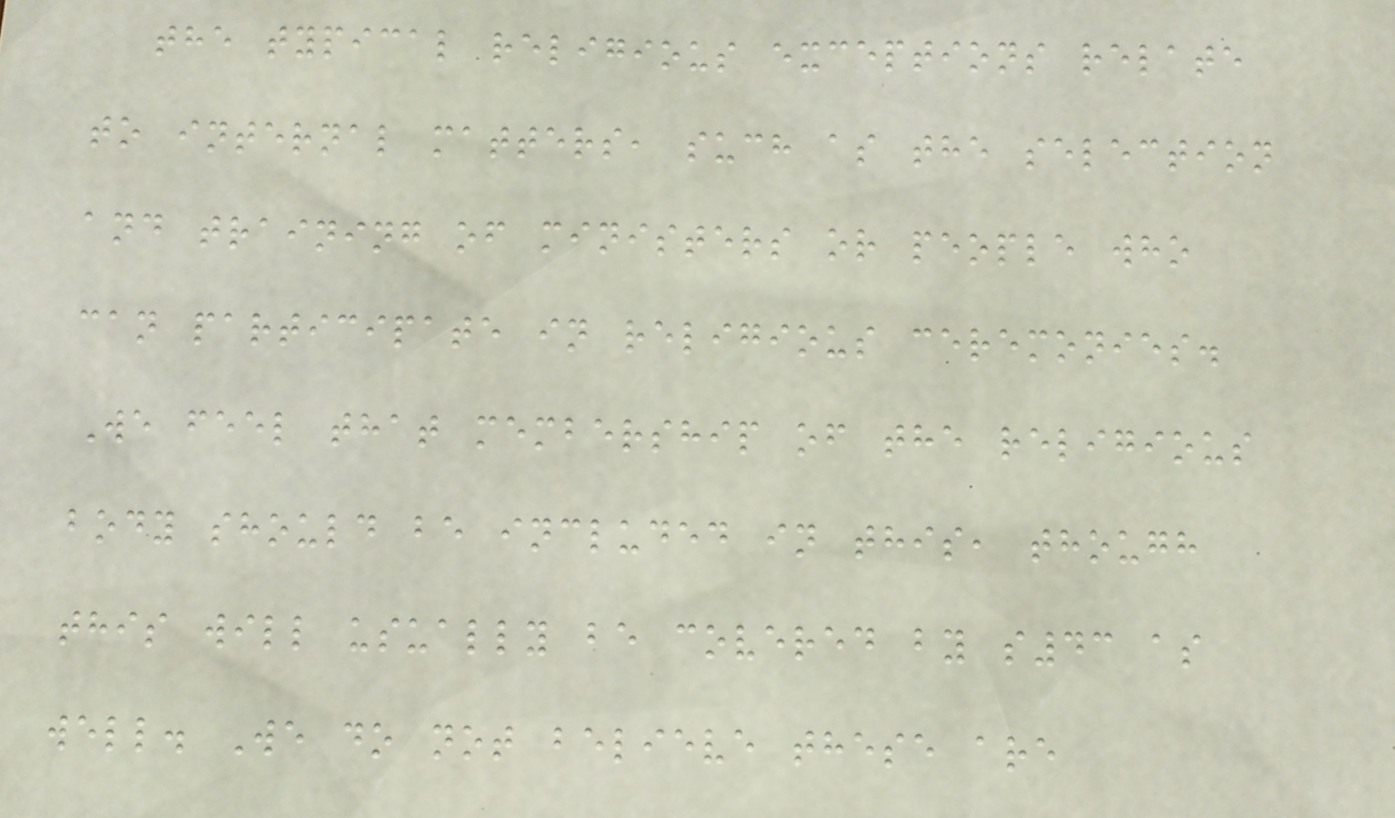the typical religious exceptions relate
to internal matters, such as the selection
and training of ministers or people who
can participate in religious ceremonies.
We feel that membership of the religious
body should be included in this, though
this will usually be covered by s43 as
well. We do not believe these are
